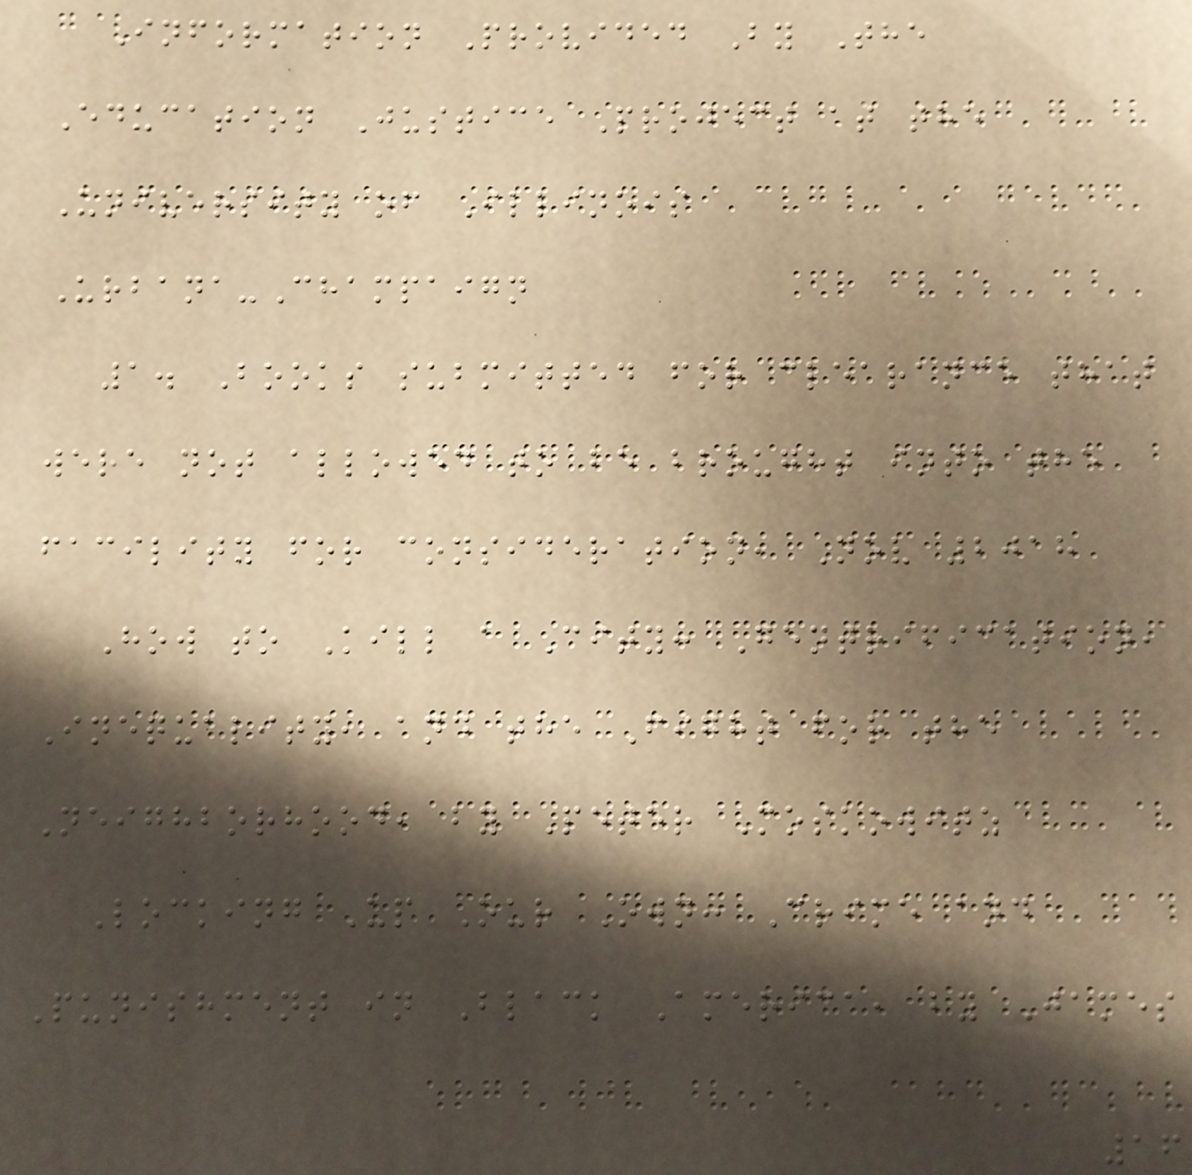Information Provided By The
Education Justice Project at the
University of Illinois
Urbana-Champaign
1. Books submitted for clearance that
were not allowed to be brought into the
facility for consideration, Nov 2018
How to Kill a City: Gentrification,
Inequality, and the Fight for the
Neighborhood, by Peter Moskowitz
Locking Up Our Own: Crime and
Punishment in Black America, by James
16
